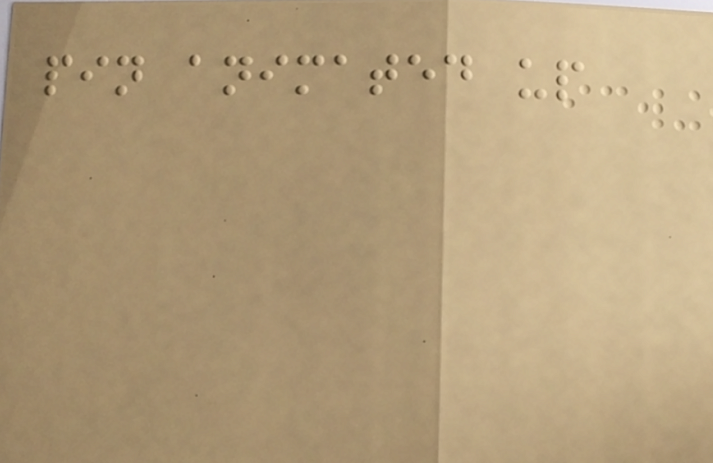pin animated up
